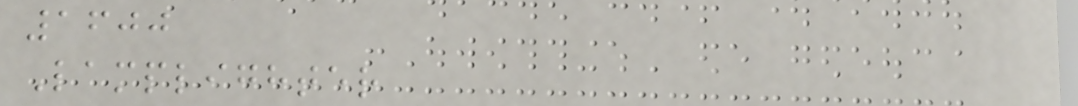1600
Lamplighter
